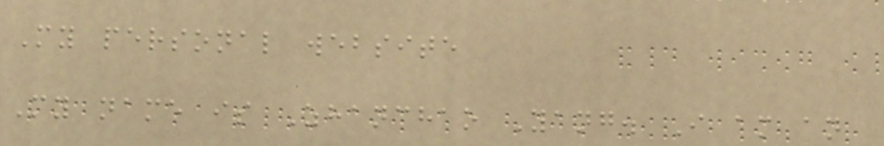My personal website
My name is Zhanchao Yang. I am an
